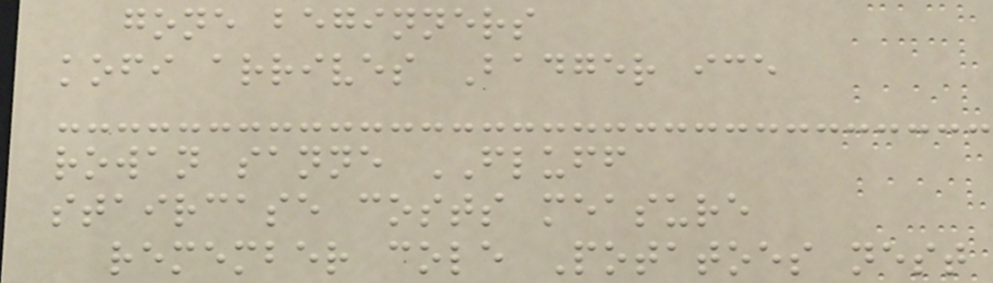gone beginners
kofi arrives Badger ice
rowan sanne FLUFF
staircase costs measure
remember cole Potatoes nest
